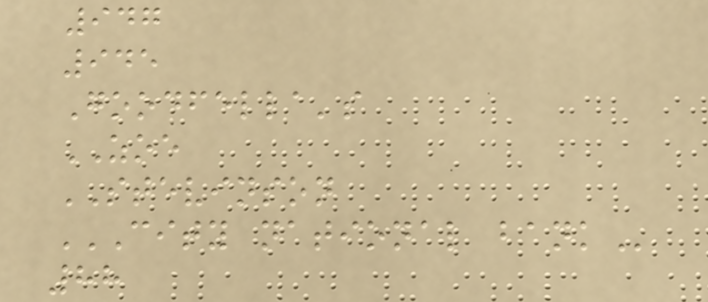947
945
Goodfella's
ZOE
STEVINSON
CITY NATIONAL BANK
88
